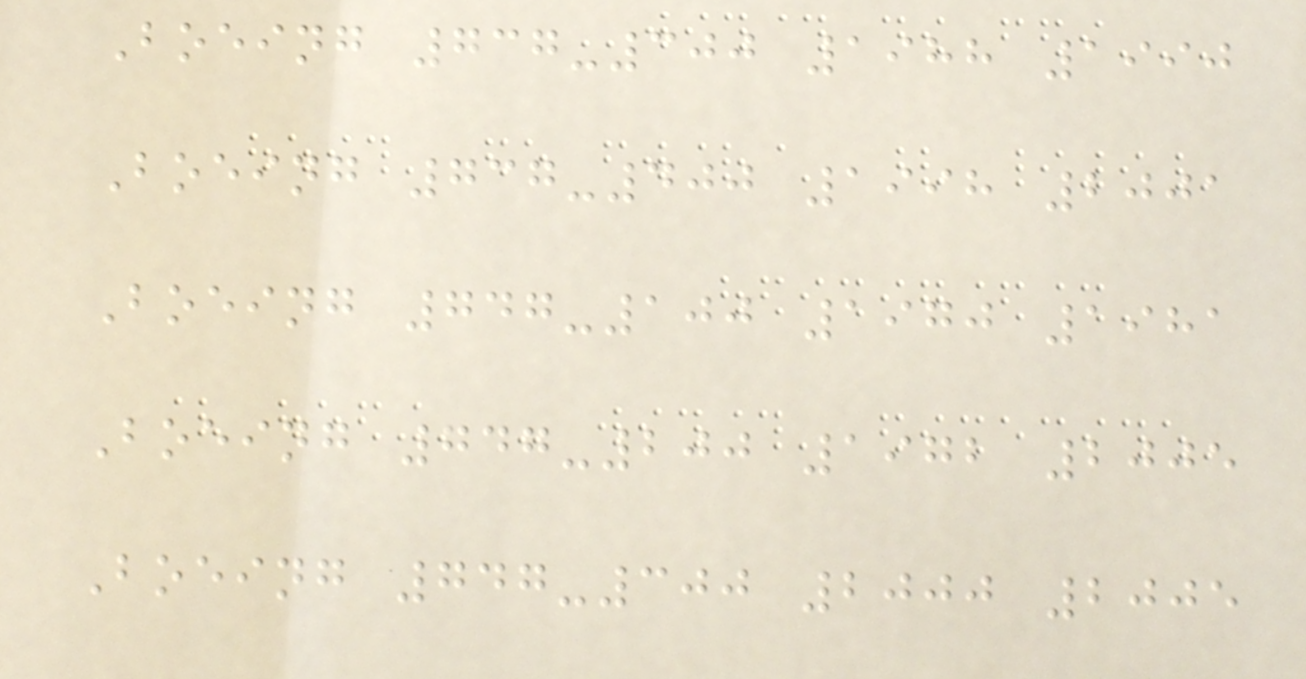Boeing 737-300 1988 1990
Boeing 737-400 1998 2001
Boeing 747-100 1970 1981
Boeing 747-200 1972 2005
Boeing 747-300 2000 2005
